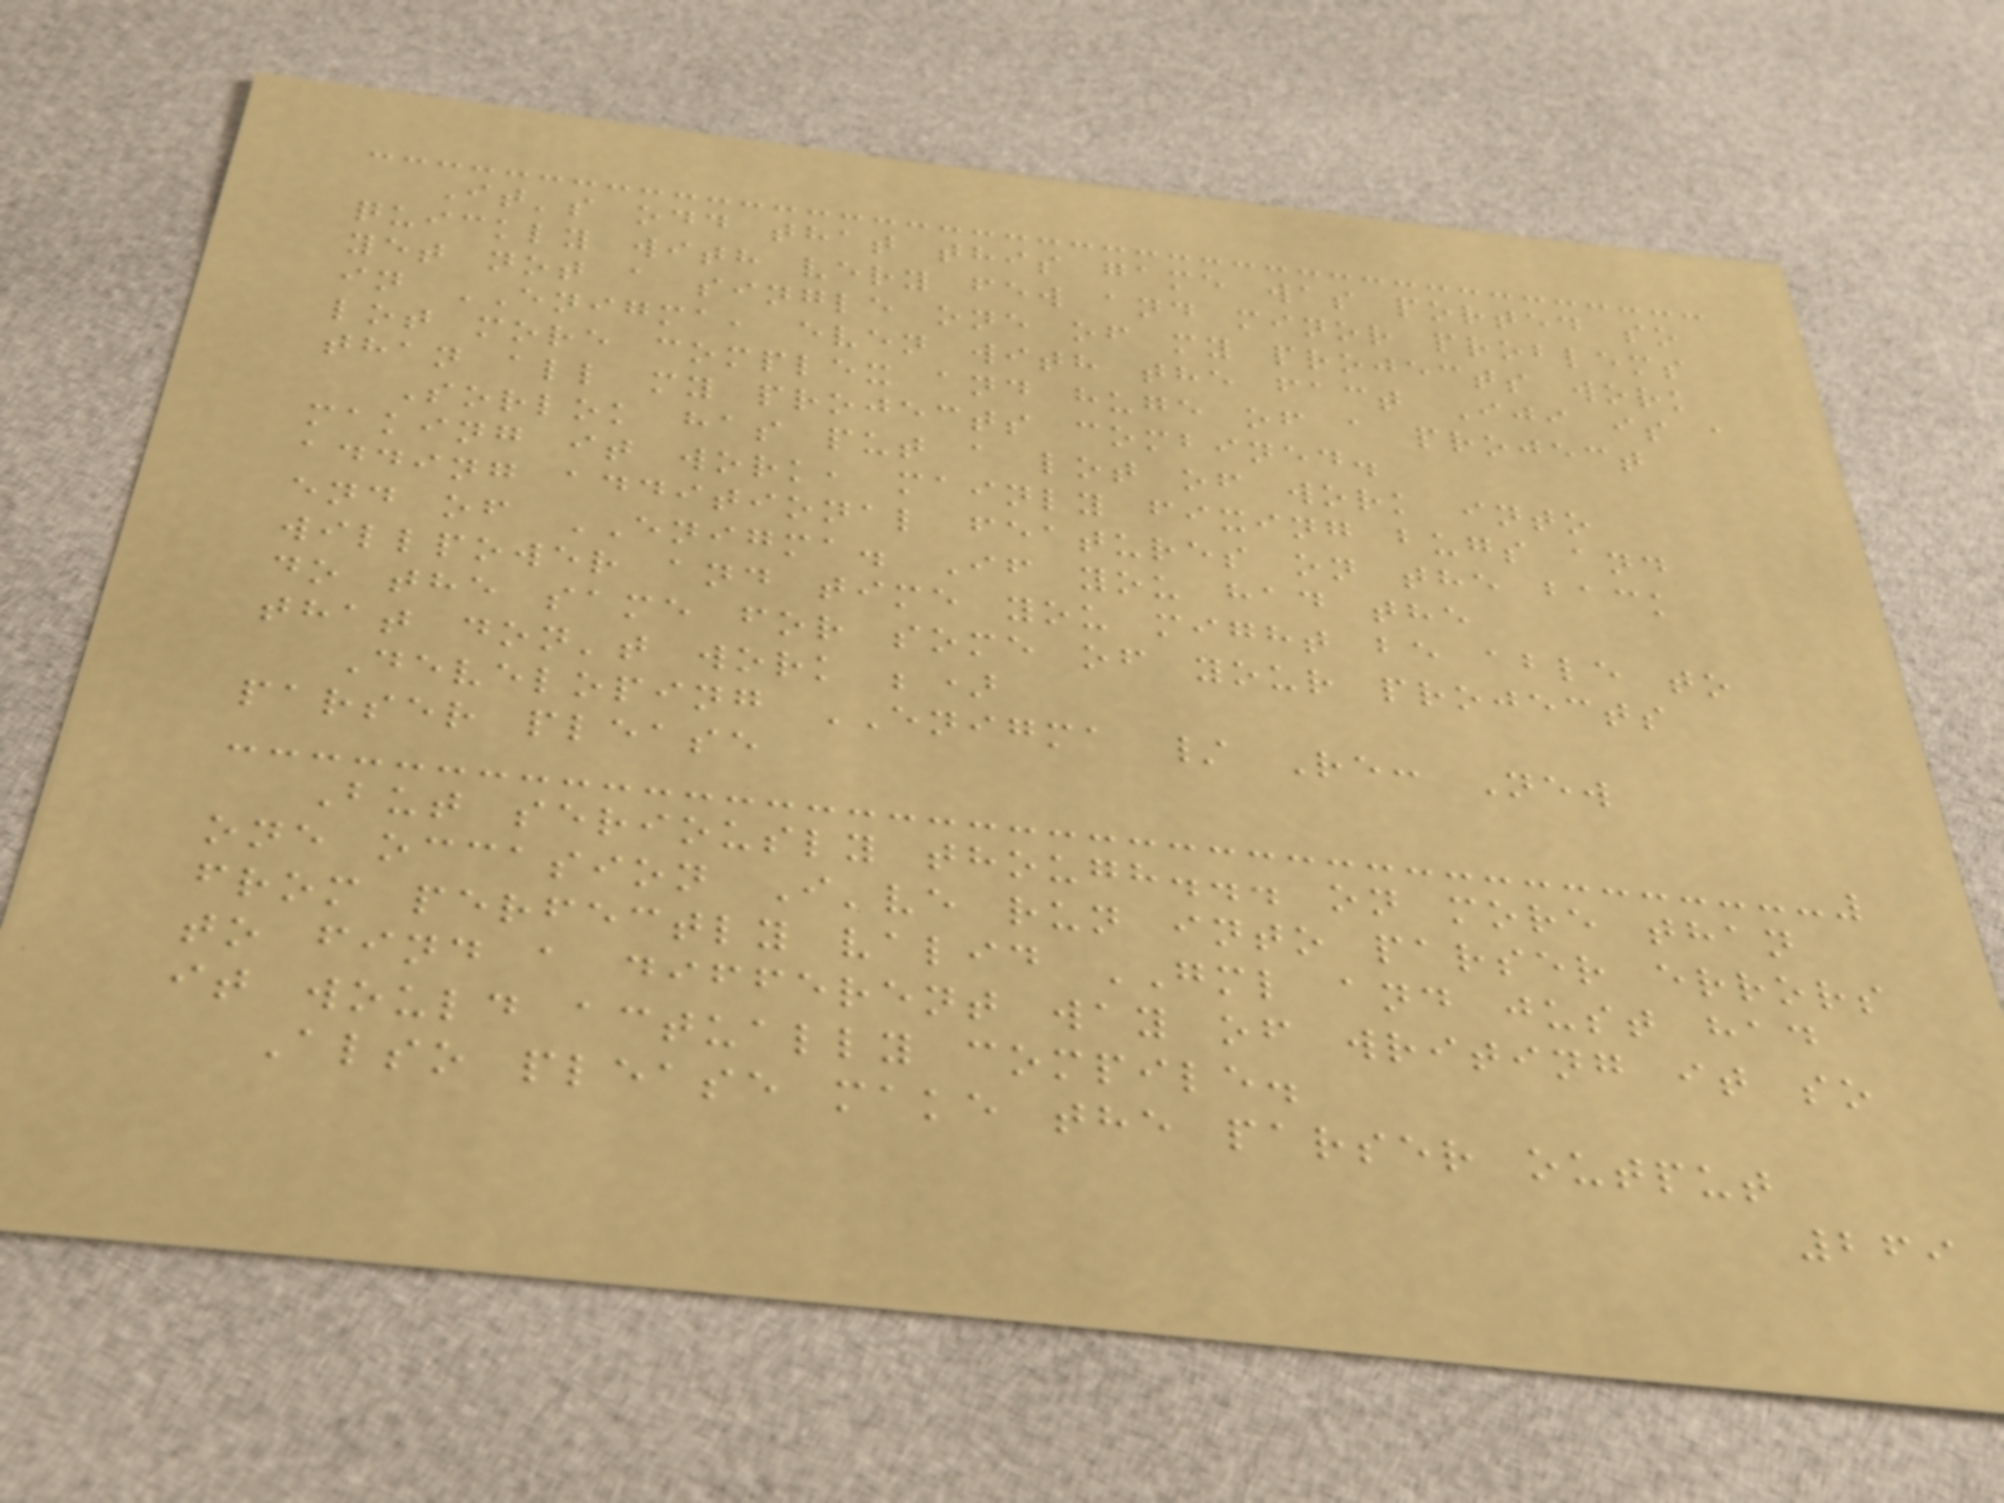It's odd that this game was ported so
quickly with very few and minor problems
yet not a single one of my projects work
in ENIGMA, even with the fact Iji is a
lot more complex and huge of a project
than all my projects combined.
Sorlok has put a lot of work into
making it work, mainly fixing bugs and
adding additional features on the back
end of ENIGMA. If you had the
willpower and time you might be able to
do the same for some of your projects
that don't work ;)
Developing ENIGMA / Re: New
parser please
But seriously though... on more than
one occasion I've run into parser errors
from perfectly valid GML and just had
to find a different way of writing it so
it would actually compile.
Also please make the parser output
269
